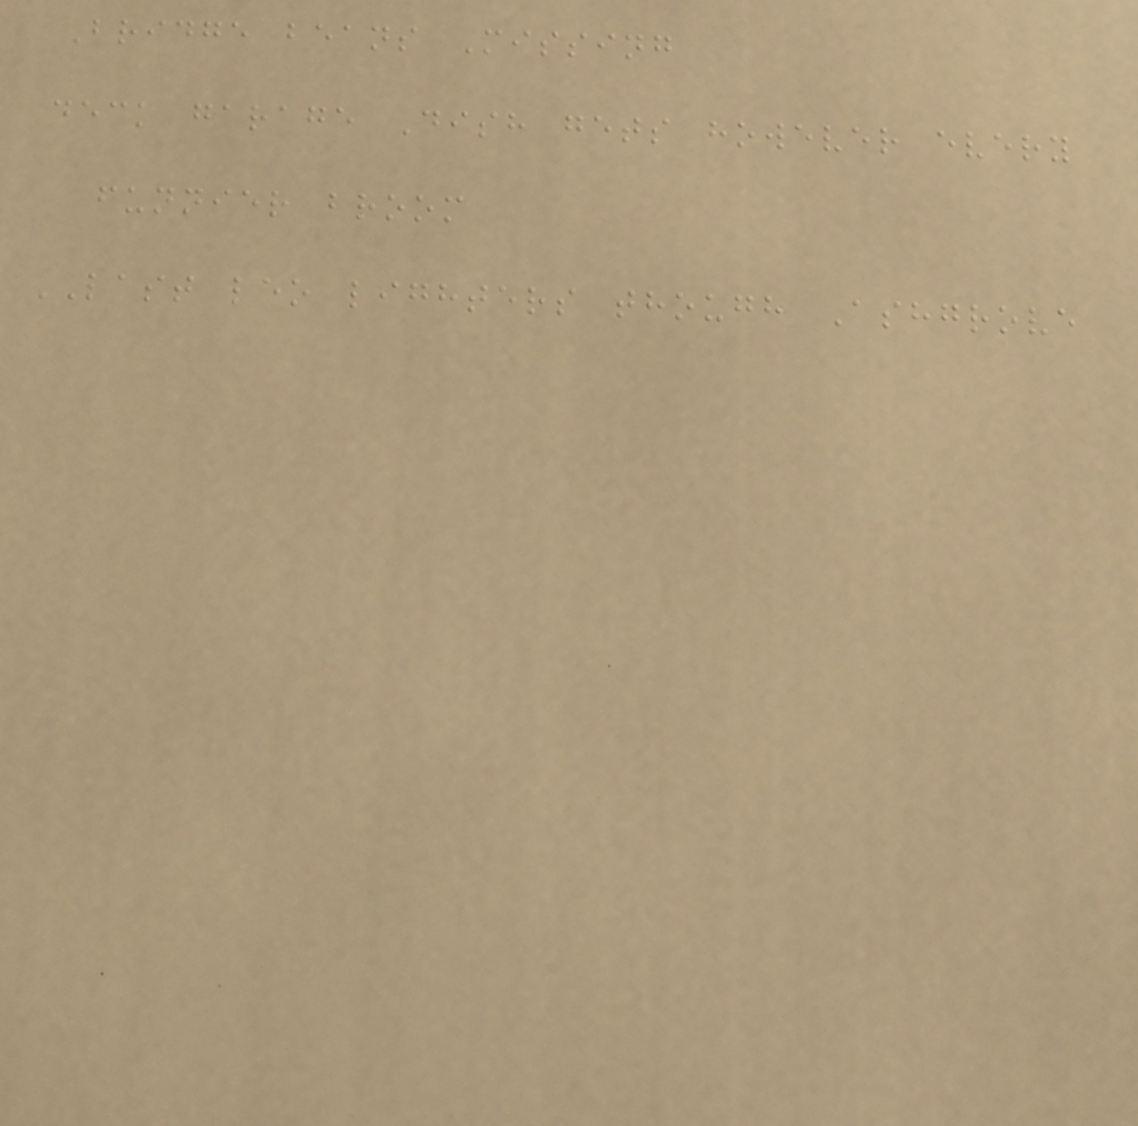Bridge beans Missing
deck garage Dish gets however every
funnier broom
LAST leo lighters though Ashgrove
